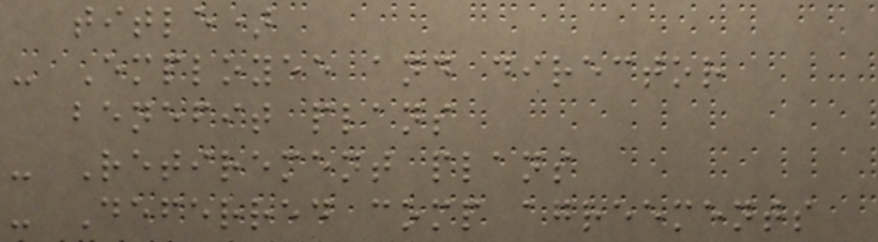title)
- Employee and director
benefit plans
- Retirement plans
- Deferred comp agreements
